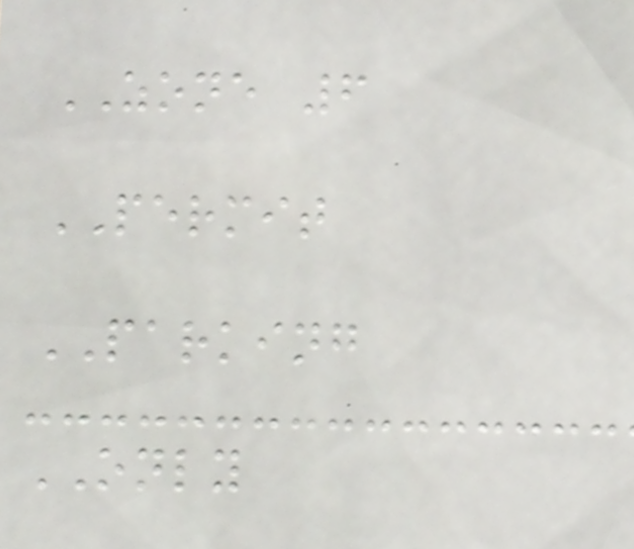ZONE 6
PERMIT
PARKING
ONLY
